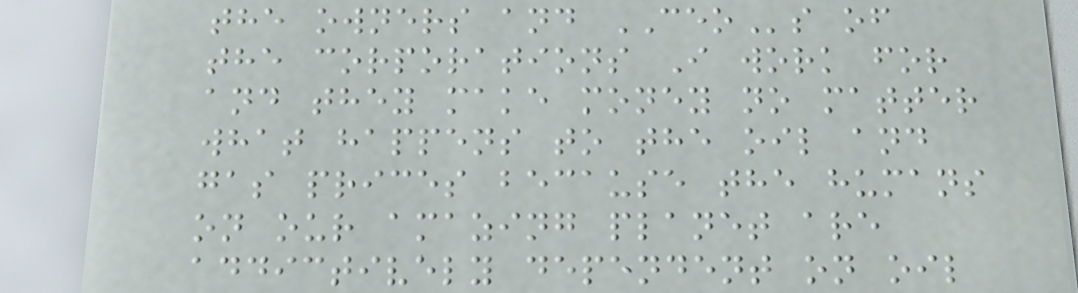the owners and CEOs of
the corporations I work for
and they make money no matter
what happens to the oil and
gas prices because the humans
on our amazing planet are
addictively dependent on oil
